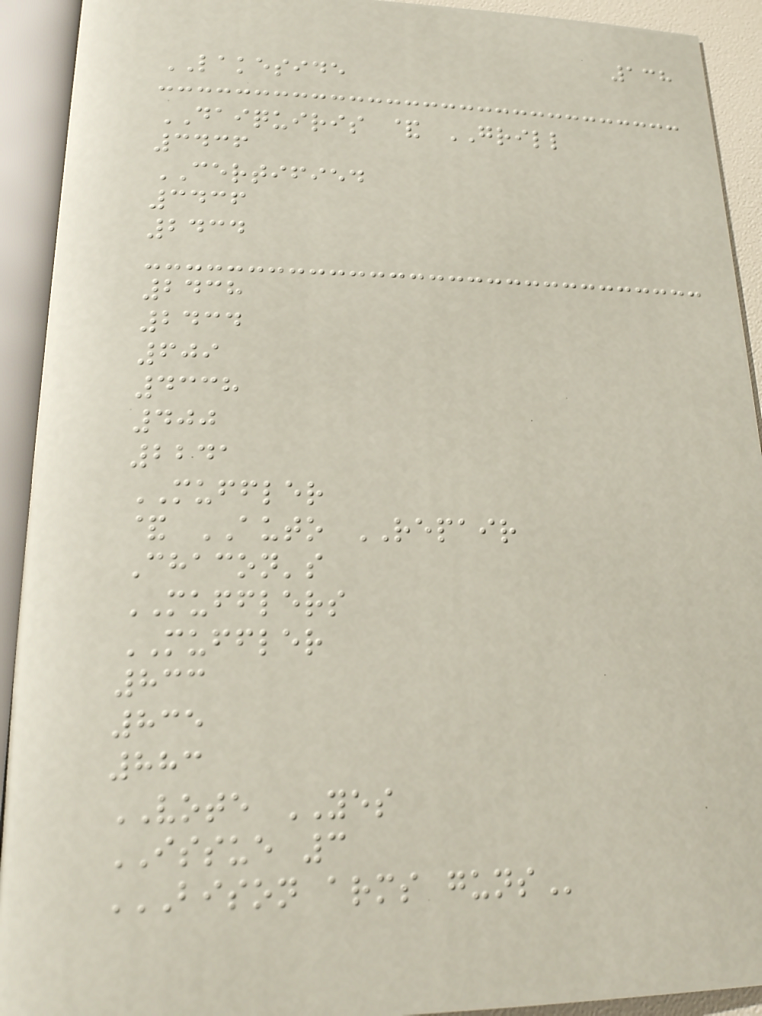138
LAKESIDE
DAIQUIRIS & GRILL
3436
CERTIFIED
3436
2434
2438
2434
609
4338
400
2241
MUFFLER
& AUTO REPAIR
Chacon's
MUFFLERS
MUFFLER
833
835
883
VOTE YES
ISSUE 3
BISON ARMS GUNS
